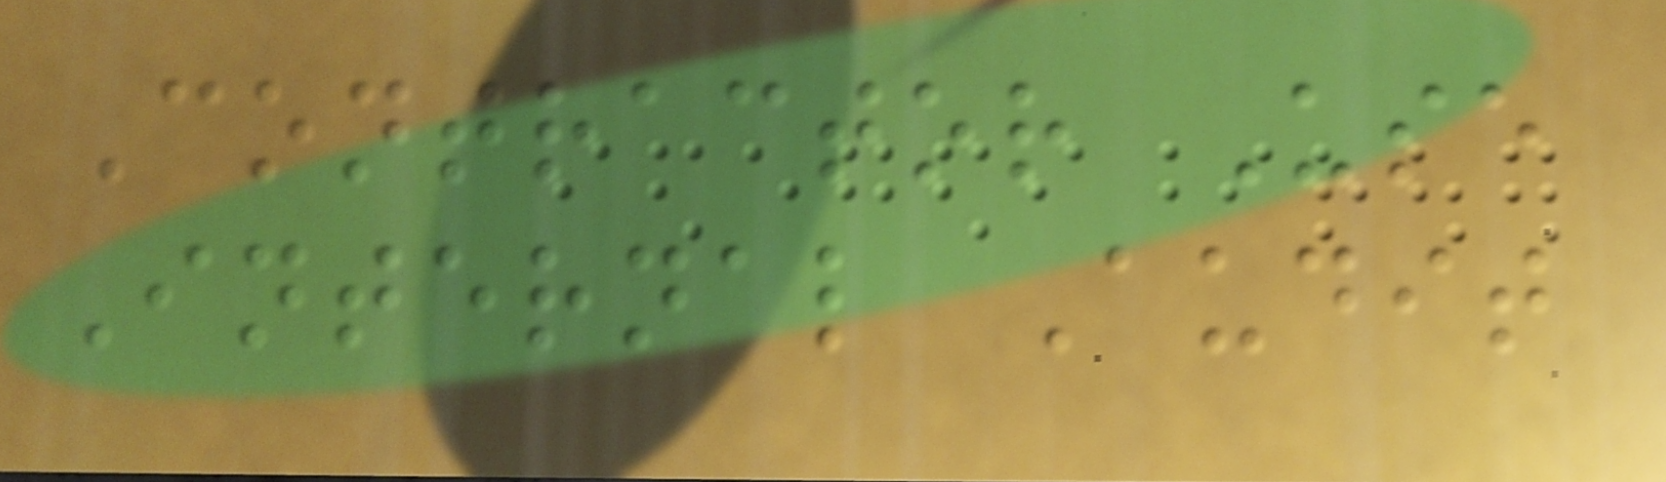Contractor Use
Internal Audit
